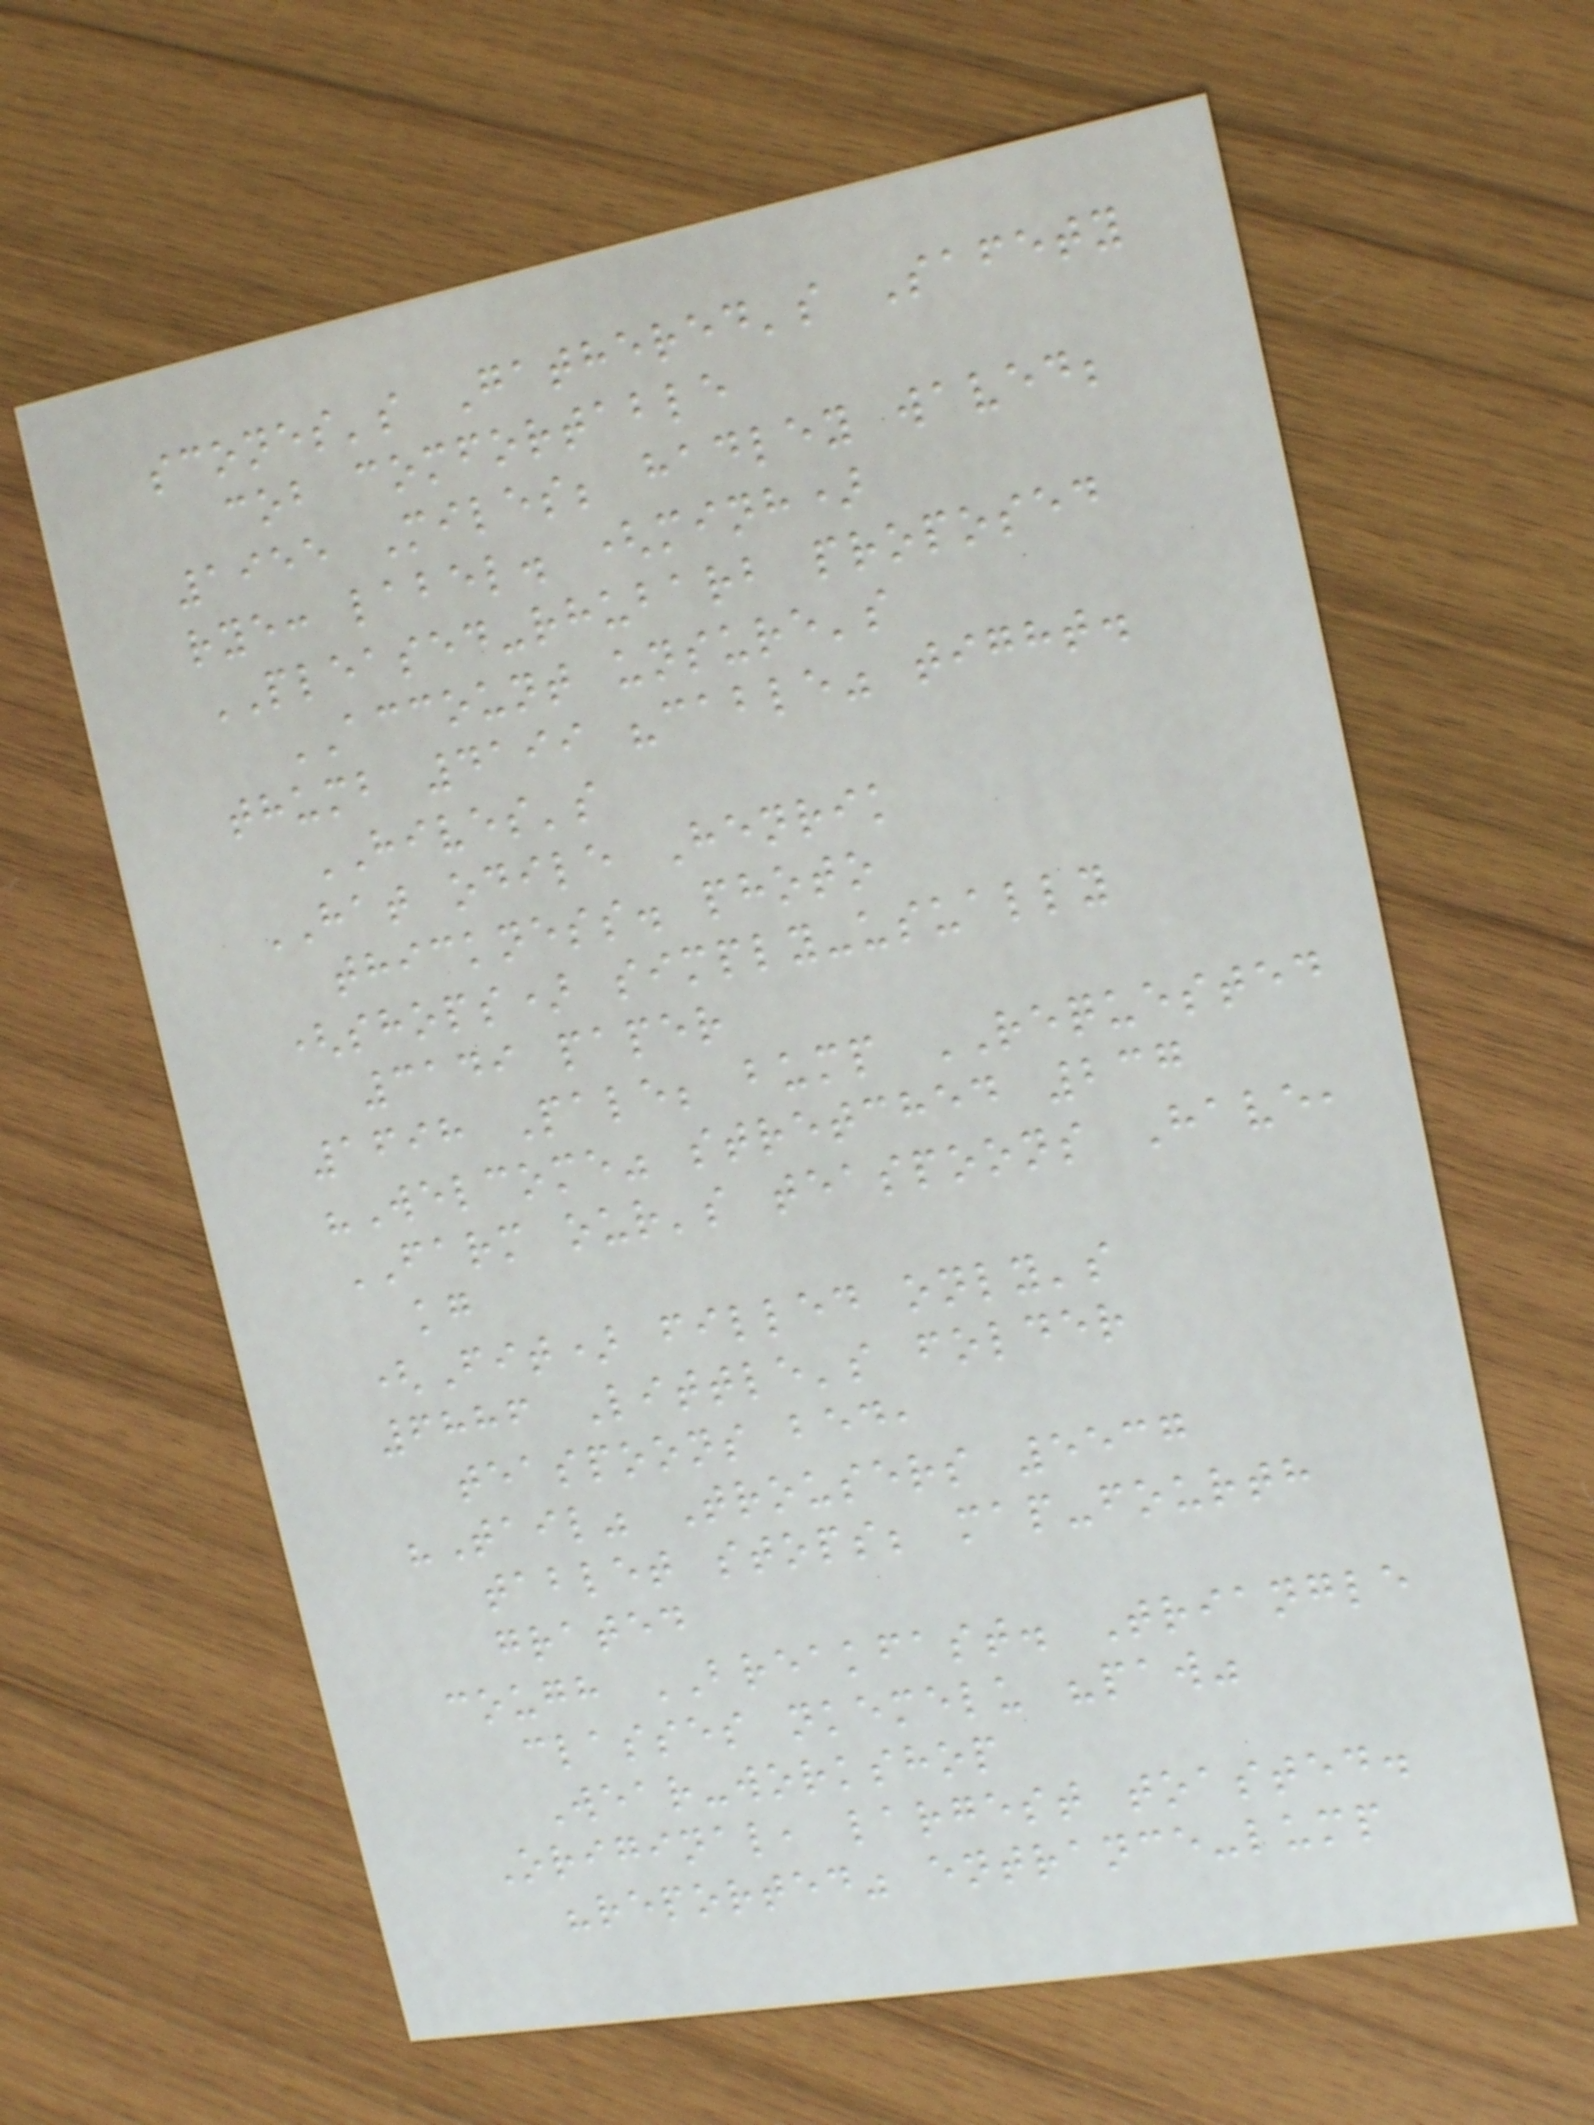scones's Gathered's Safety
cob comfortable
1955 Miles; hadley waved;
rye: label. (minh)
PLEASED-rhubarb proposed
ACCOUNT unsure's
thumb 4199 "cable" tight.
HIVES's
HAT odile Henrik
thickness. photo
(shops) simply-usually
3149 paper
1698 Pale; bump REQUESTED
"Welcome" stretched 237
FARM our's teaspoons Have,
kg
(Fit) filled only's
6886 Little's folder
teaspoons bed,
"Tail" Trousers 5537
tablet stops; map-fourth
grated
cough BREAKFAST. Triangle
classes nkemelu "paw"
Wear-workshop
Original, largest toasted.
"reported" entrance-lump
